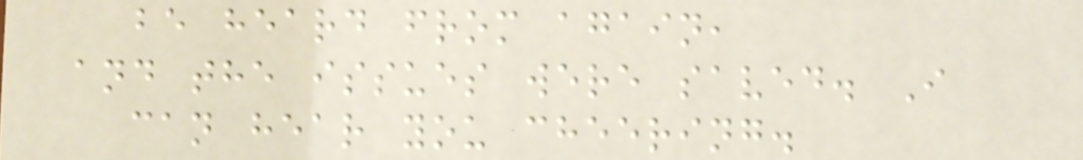be heard from again,
and the issues were saved. I
can hear you cheering.
